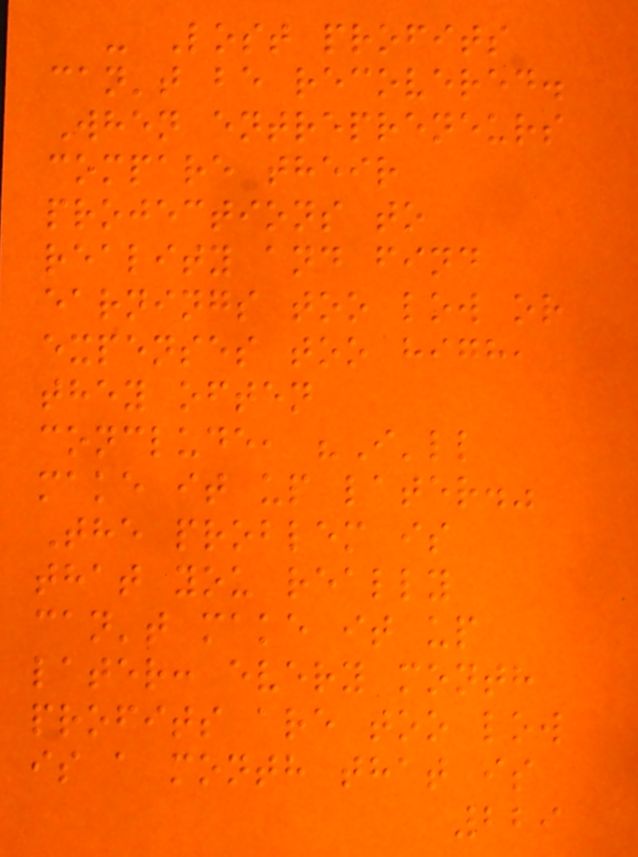- Lost profits
can't be recovered.
When entrepreneurs
compare their
projections to
reality and find
earnings too low or
expenses too high,
they often
conclude, "I'll
make it up later."
The problem is
that you really
can't make it up
later: every month
profits are too low
is a month that is
229
